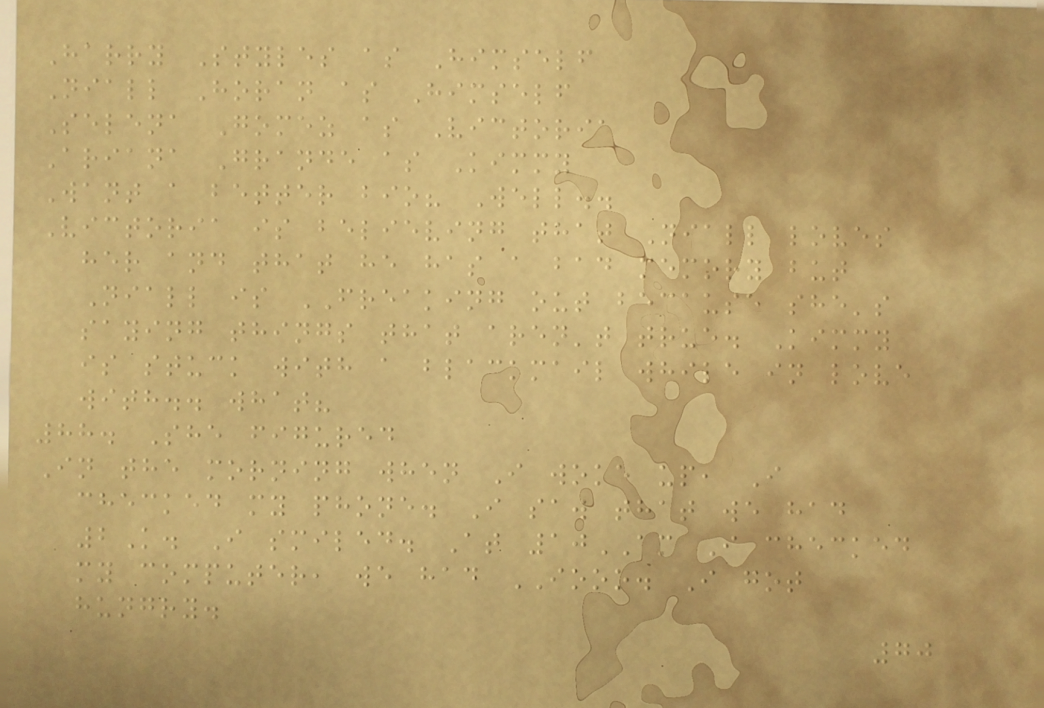Harry Styles as Himself
Niall Horan as Himself
Selena Gomez as Victoria
Ariana Grande as Kimmy
Want a better bio? Well..
Victoria is believing that Niall loves
her and that he has a bad memory but
Niall is FREAKING out because she's
saying things that aren't true. Kimmy
is stuck with a blackmail while in love
with.. what?
88. She figured
In the morning when I woke up, I
checked my phone. I saw that we had
2K. I smiled. At 10AM I checked
my computer, we had IOOO. I got
hungry.
70
